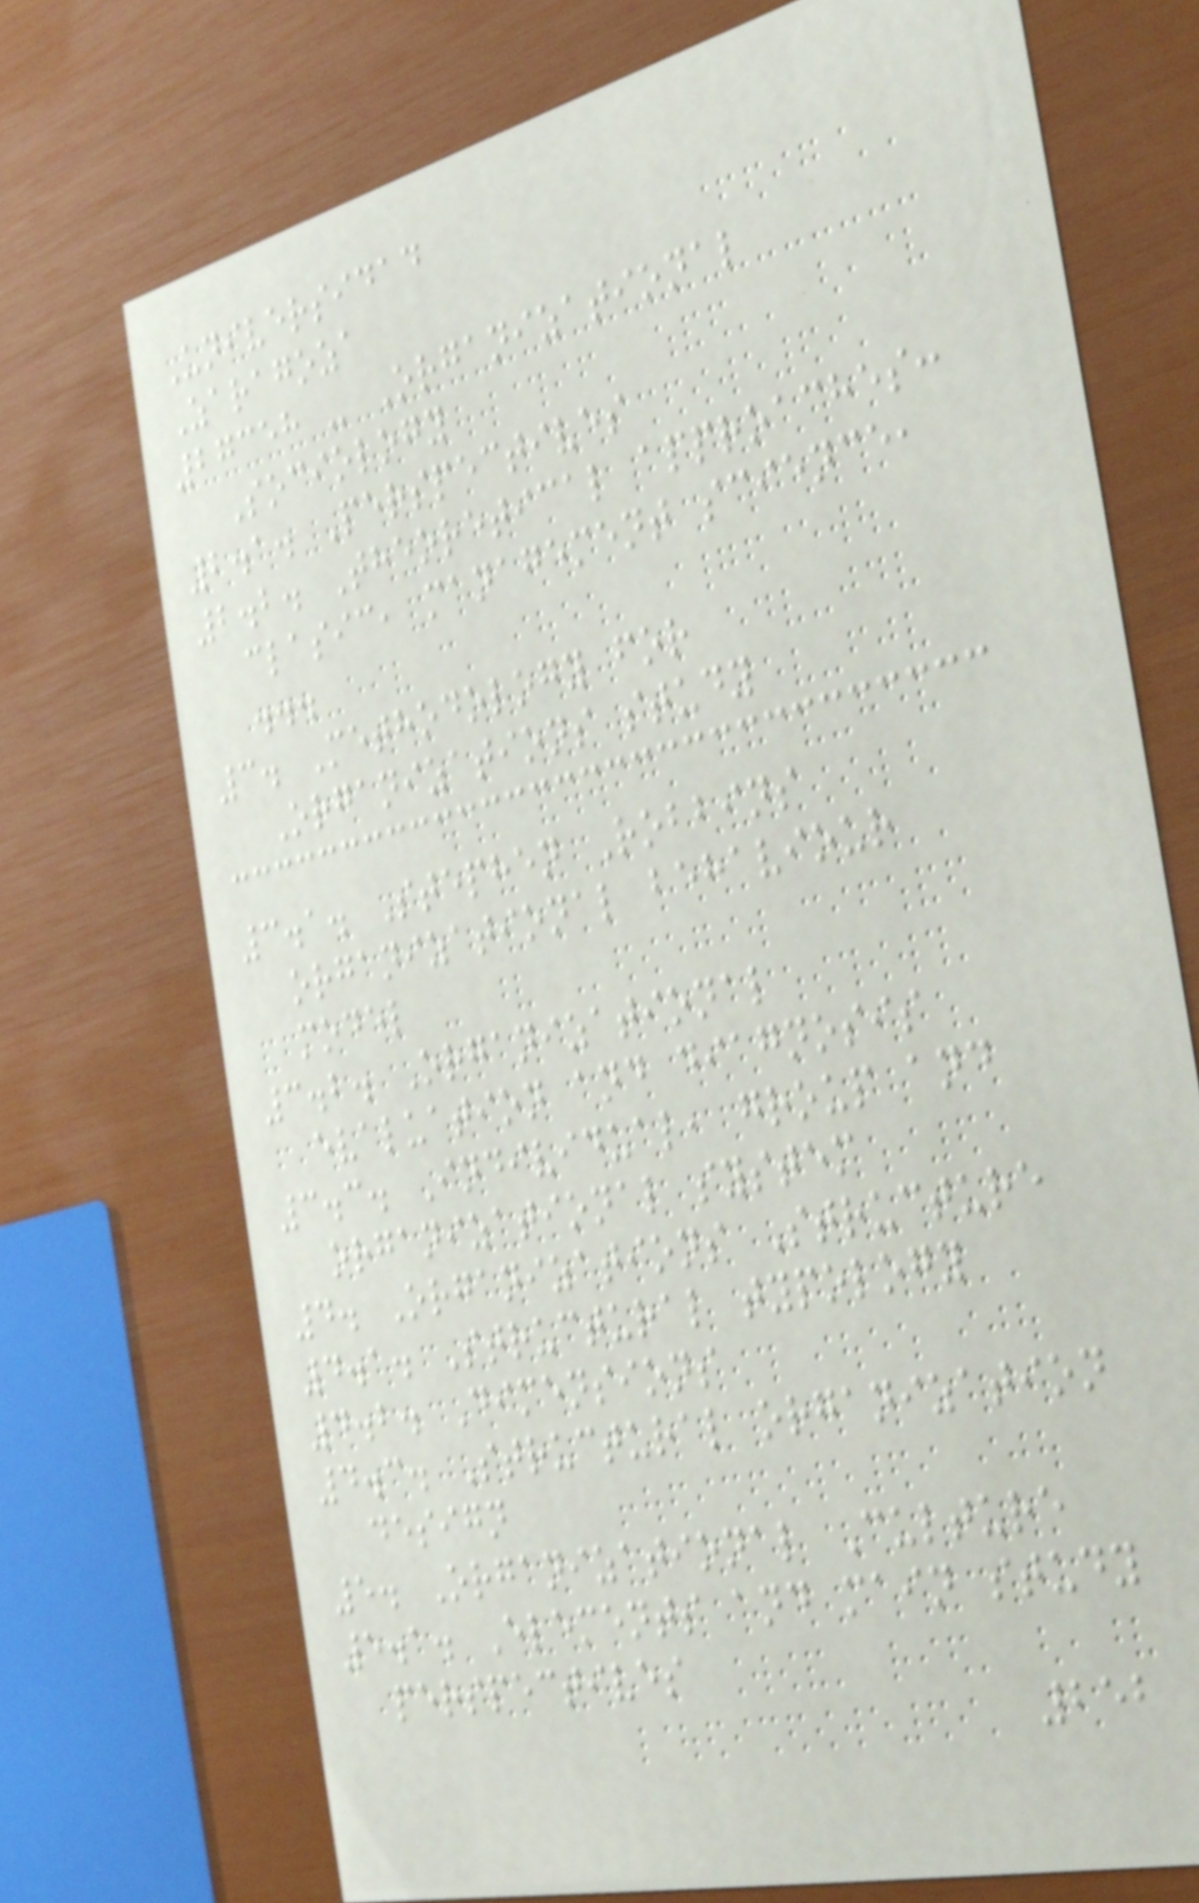Universidad
Zaragoza
27358 - Organizational
Sociology
2.1. Perspectives
2.2. Theoretical approaches:
clasic, management science,
...
3. Methodology for
Organizations study
3.1. Stephen Robbins
organizational behaviour
model
3.2. Organizational
evaluation and diagnosis
3.3. Individual, group and
organizational system
4. Organizations Structure
4.1. Structural typology
4.2. Dimensions
4.3. Structural organization
design
5. Organizational Culture
5.1. Elements and main study
perspectives
252
